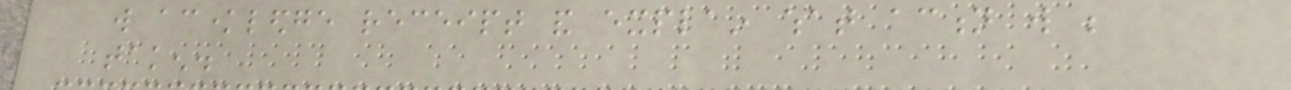will acknowledge receipt and explain what action will be
taken.
